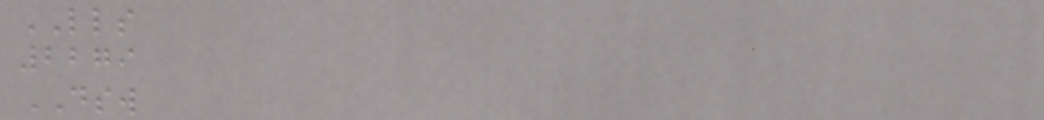LLS
2279
DSW
